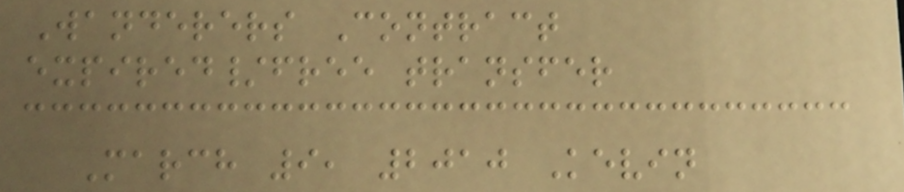Wanderers Contract
expired/free transfer
March 9, 2010 Kevin
